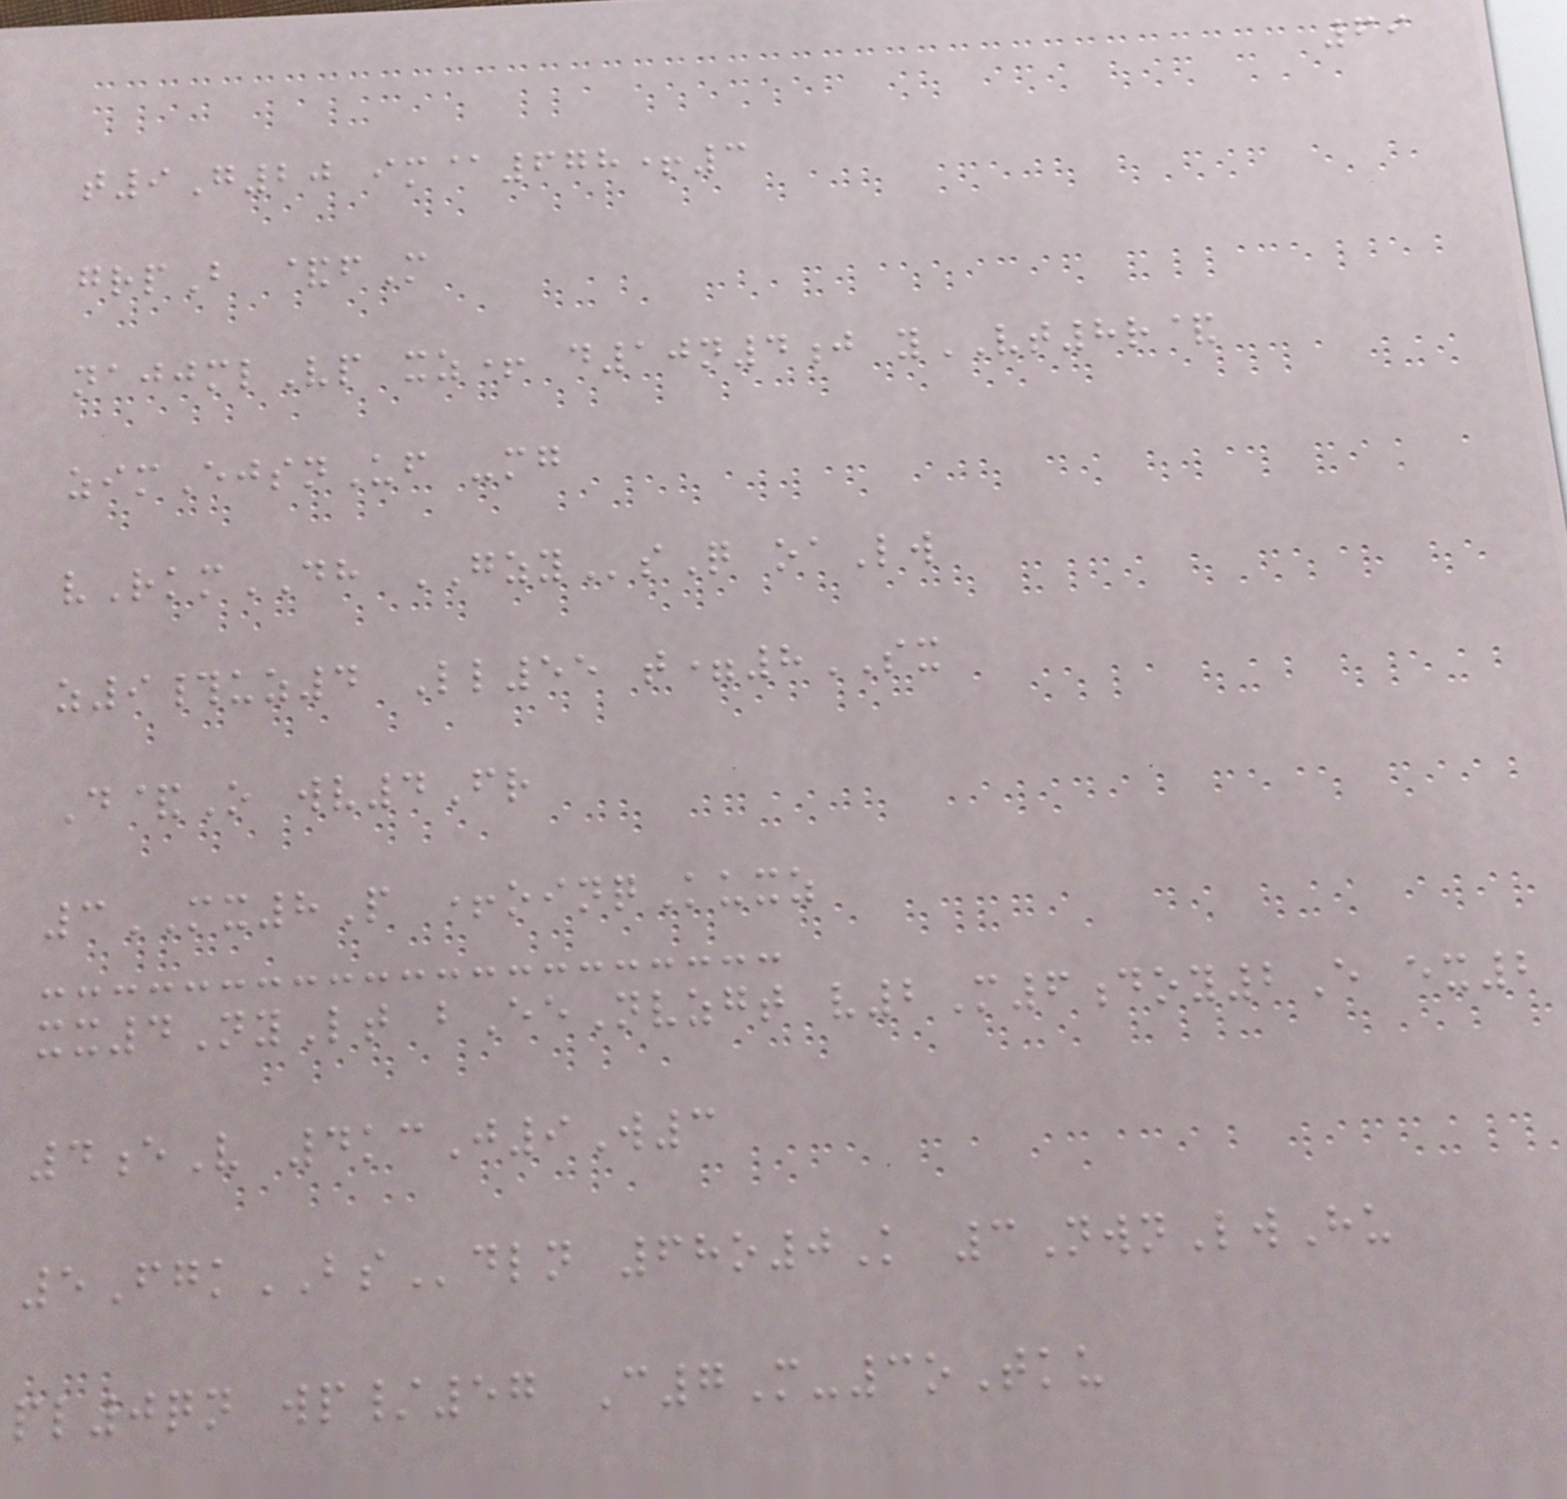69
t9G20 im@678+3
grpB &fM
najjmlVp xz+ d10n4j yVT8r&
zimEjsnUf -mg
vRkmDH GZYsQ oaLw
z9#uz4 Ll55 t=8SX
D&O wv4Fr
3MX8P +oinqKuxz
xx4NyLt bEeNvzgt v2M6doy2E ex2
4eV 4kcJ9W3
5FgkBSdln 68o0K 3NwnLwHu
pl0qn wp/57 C7M-3oTku
